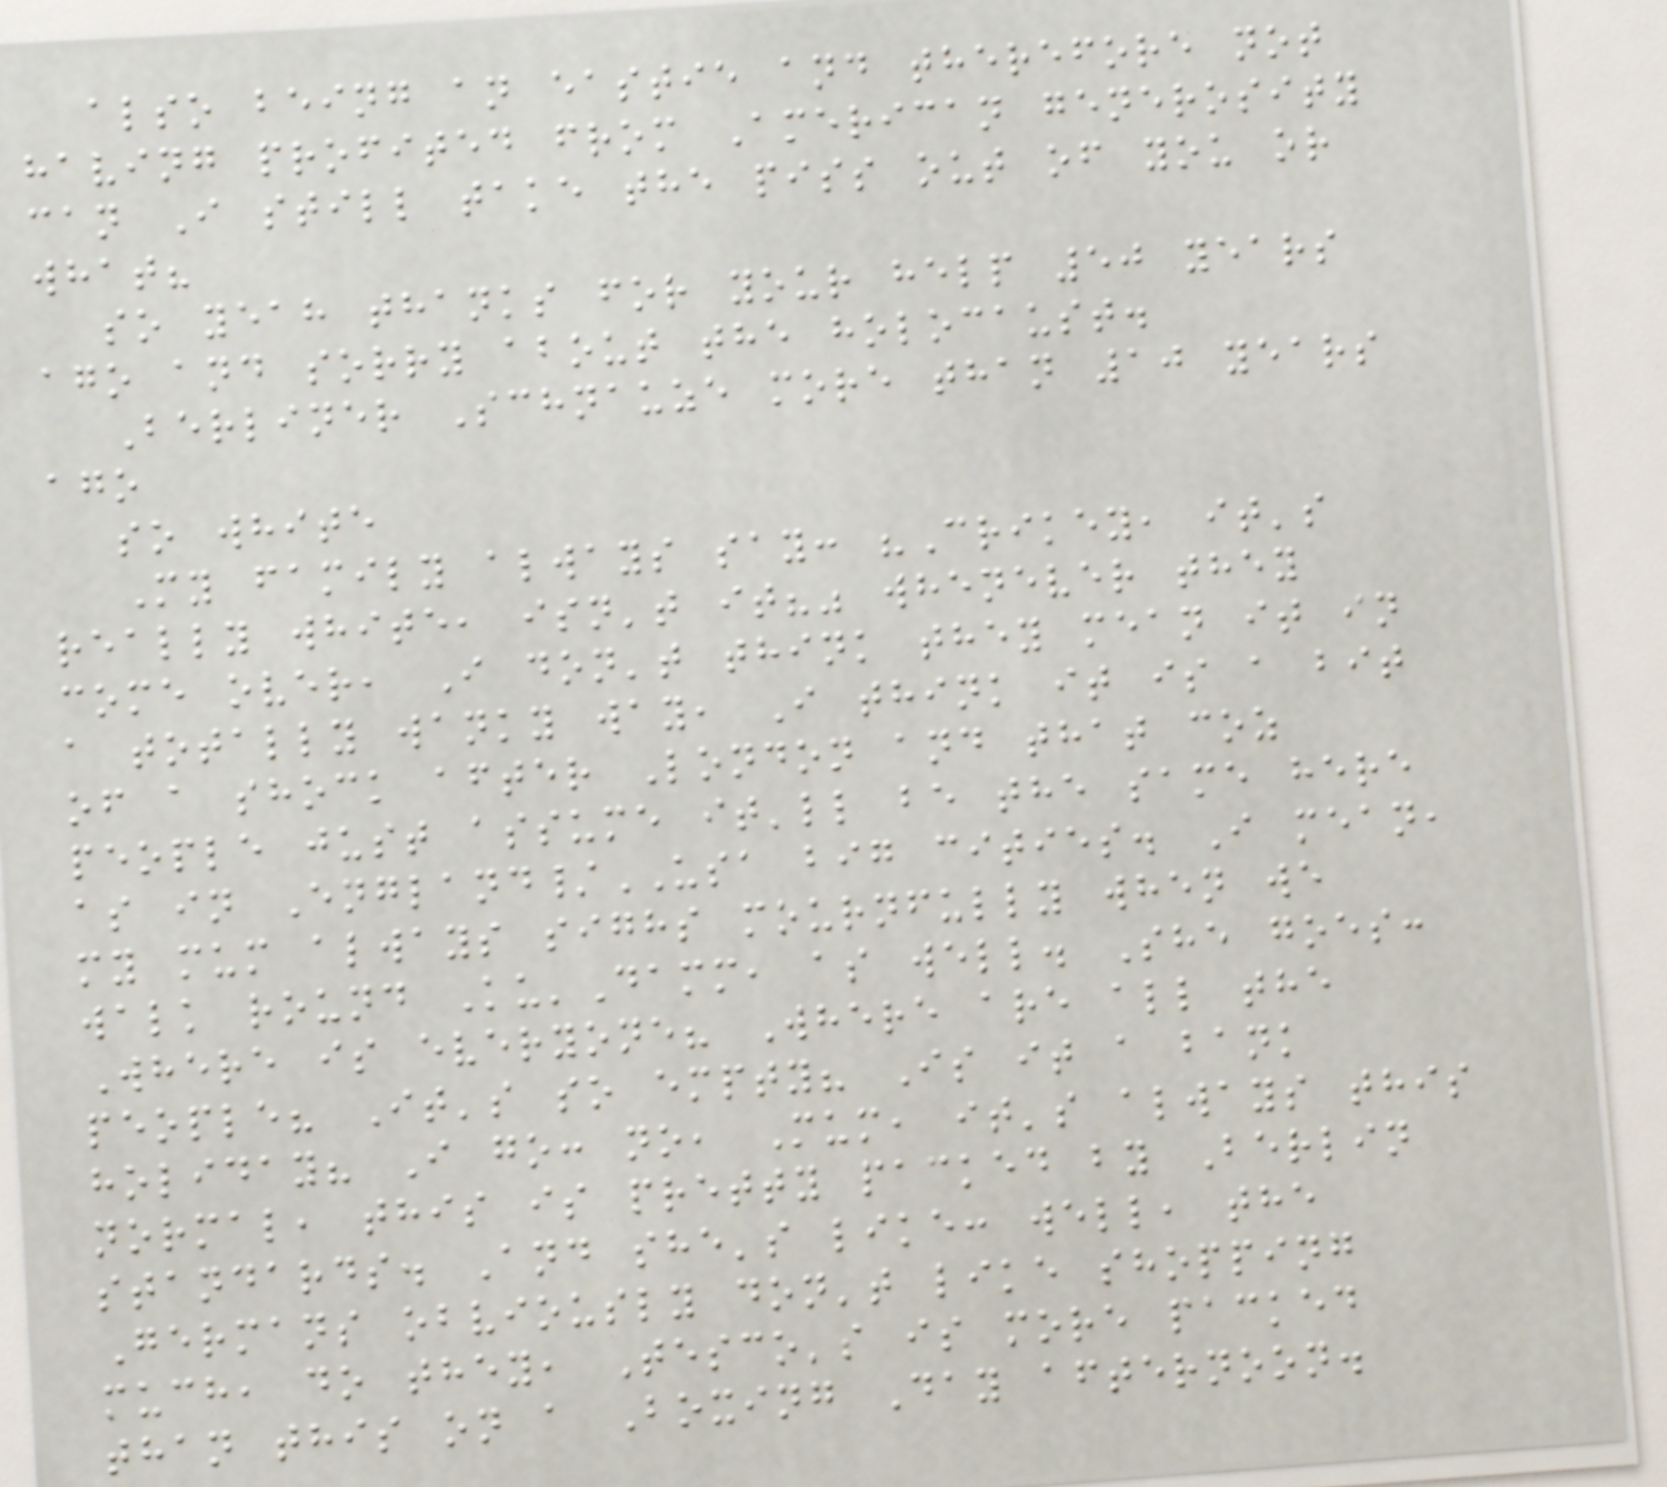also being an eastie and therefore not
having profited from American generosity
can I still take the piss out of you or
what?
so yeah thanks for your help 50 years
ago and sorry about the holocaust.
Berliner Schnauze more than 10 years
ago
so white
My family always say: "Crikey, it's
really white, isn't it?" whenever they
come over, I don't think they mean it in
a totally wanky way, I think it is a bit
of a shock after London and that coz
people just assume it'll be the same here
as in England/USA big cities. I mean,
my mum always sighs mournfully when we
walk round Ku'Damm, as well. She goes:
Where is everyone? Where are all the
people? It's so empty? Is it a bank
holiday? I go: no, Mum, it's always this
normal, this is pretty packed by Berlin
standards. And she's like: well, the
Germans obviously don't like shopping
much, do they, Tesco's is more packed
than this on a Boxing Day afternoon.
